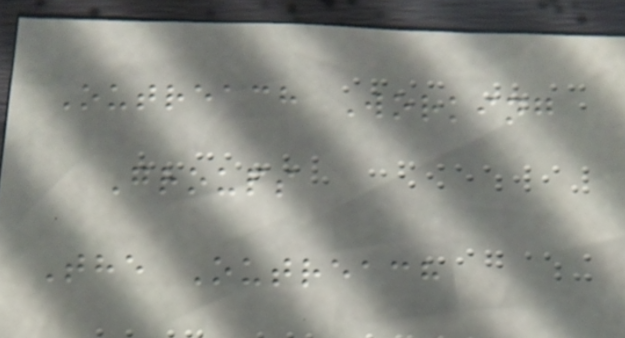Outreach Working
Groups
The Outreach
